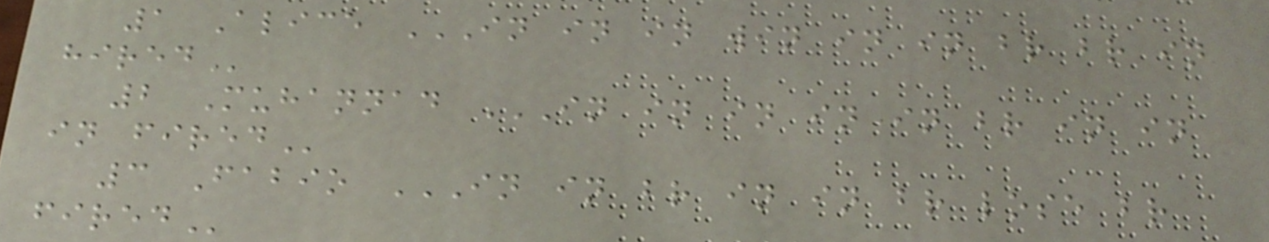1 Alice IN IN IN WIN IN IN BR BR IN
HIRED
2 Muhannad IN IN IN IN IN BR IN IN
IN FIRED
3 Fabio IN IN BR IN IN BR LOSE BR
FIRED
